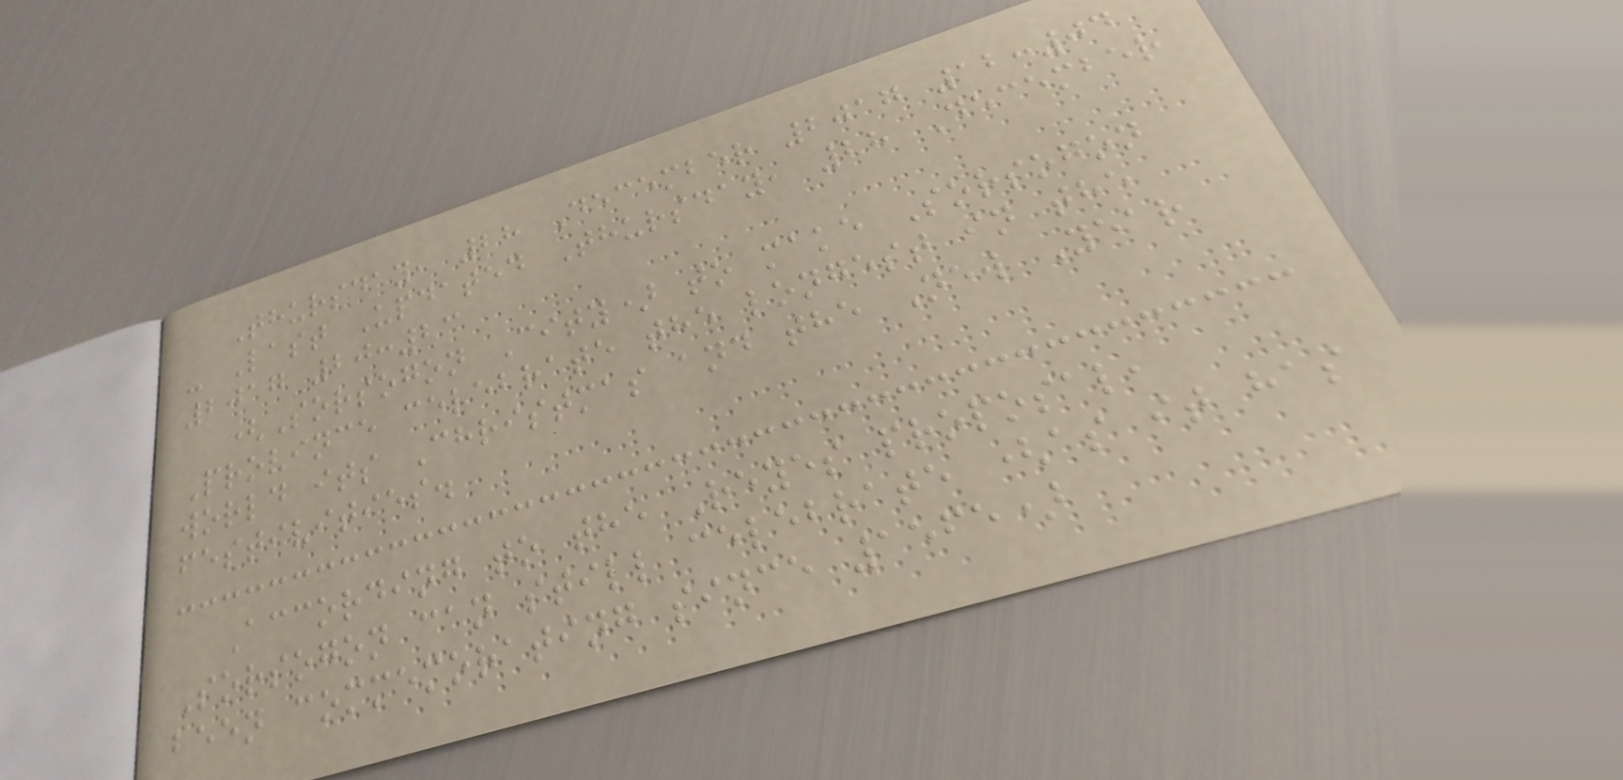Thursday, 28 December 2017 12:04
- Last Updated Thursday, 28 December
2017 20:23
(Sorsogon City) to make Sorsogon
Province celebrate the longest in the
world its Christmas and the New Year
festivities.
According to the Reyes proposal,
Sorsogon can still celebrate (as it has
been commemorating since 1565)
